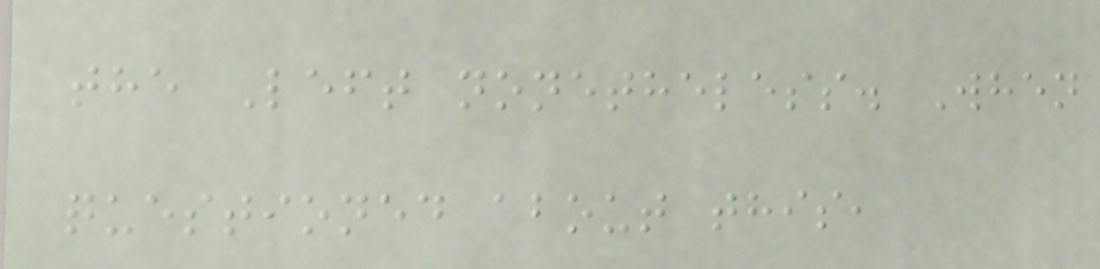the Left nonetheless. When
questioned about this,
